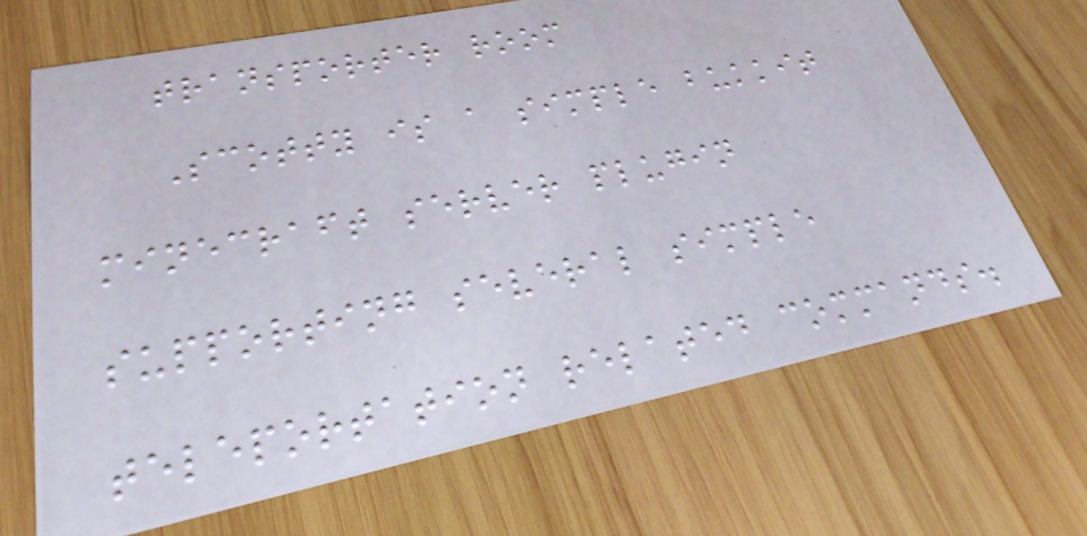transporter room
Scotty is a simple bukkit
minecraft server plugin
supporting several simple
teleportation related commands.
